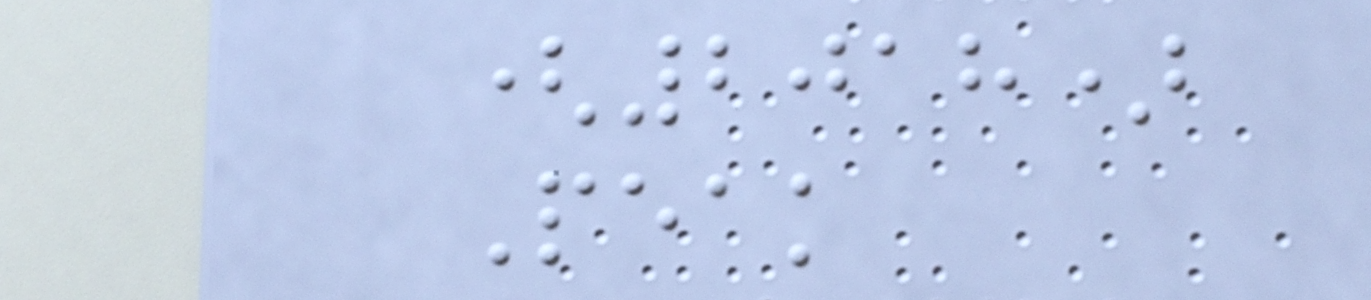(2018)
Peak
